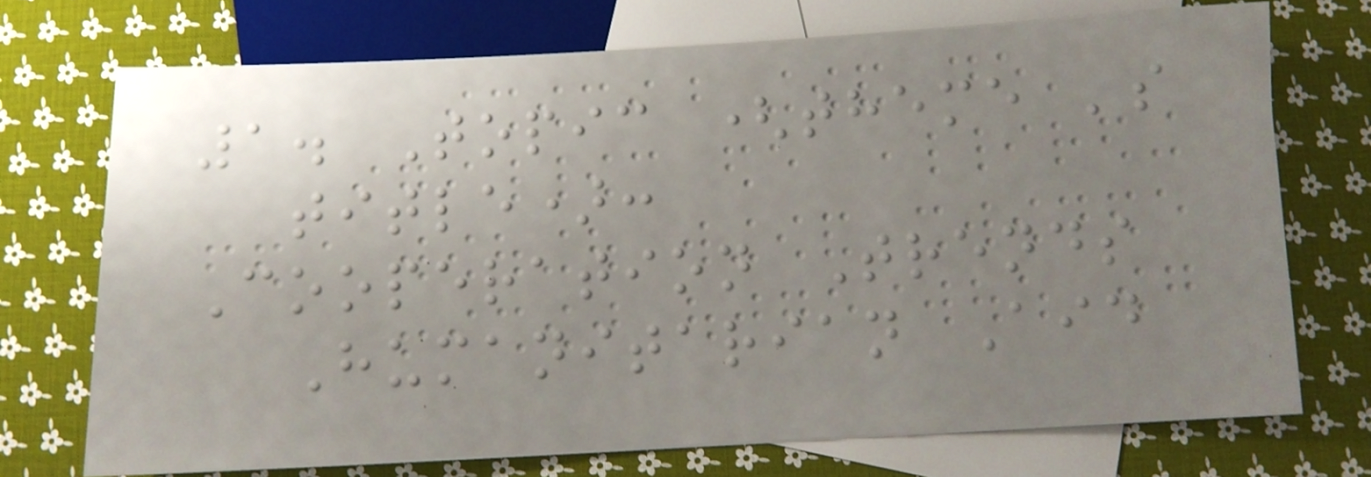1. Topic (theme 's
title):
Cooperation Trends
Humanitarian Aid
